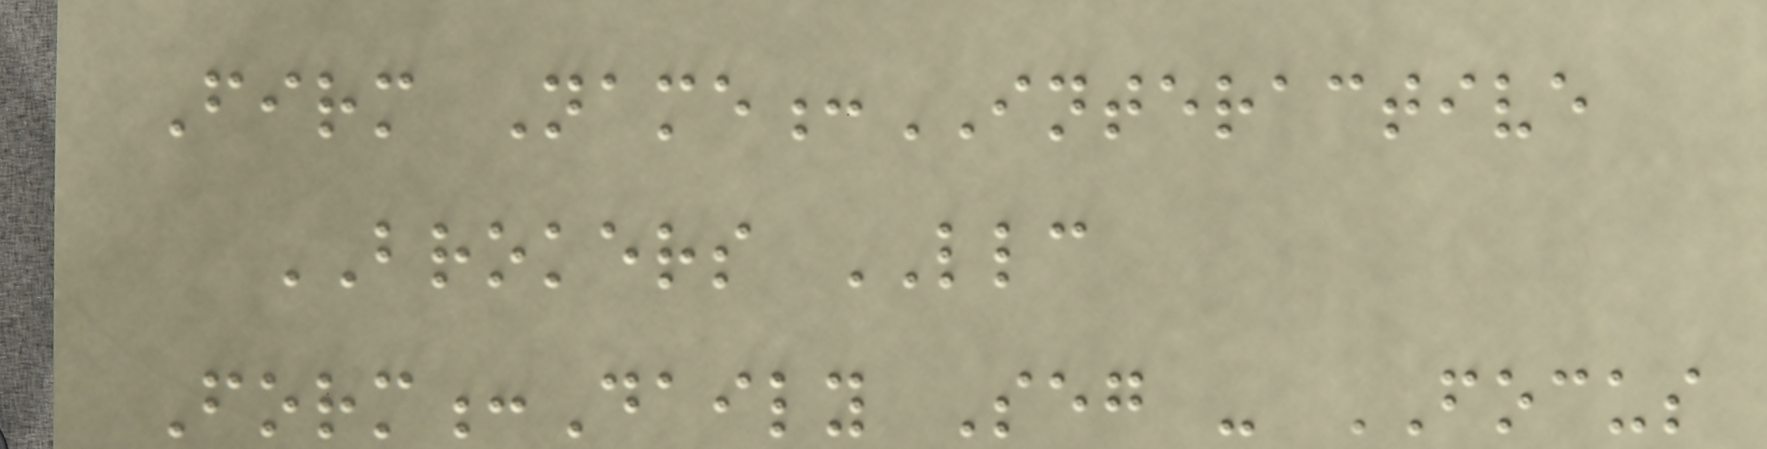Firm Name:INTERACTIVE
BROKERS LLC
Form:Daily Seg - FOCUS
